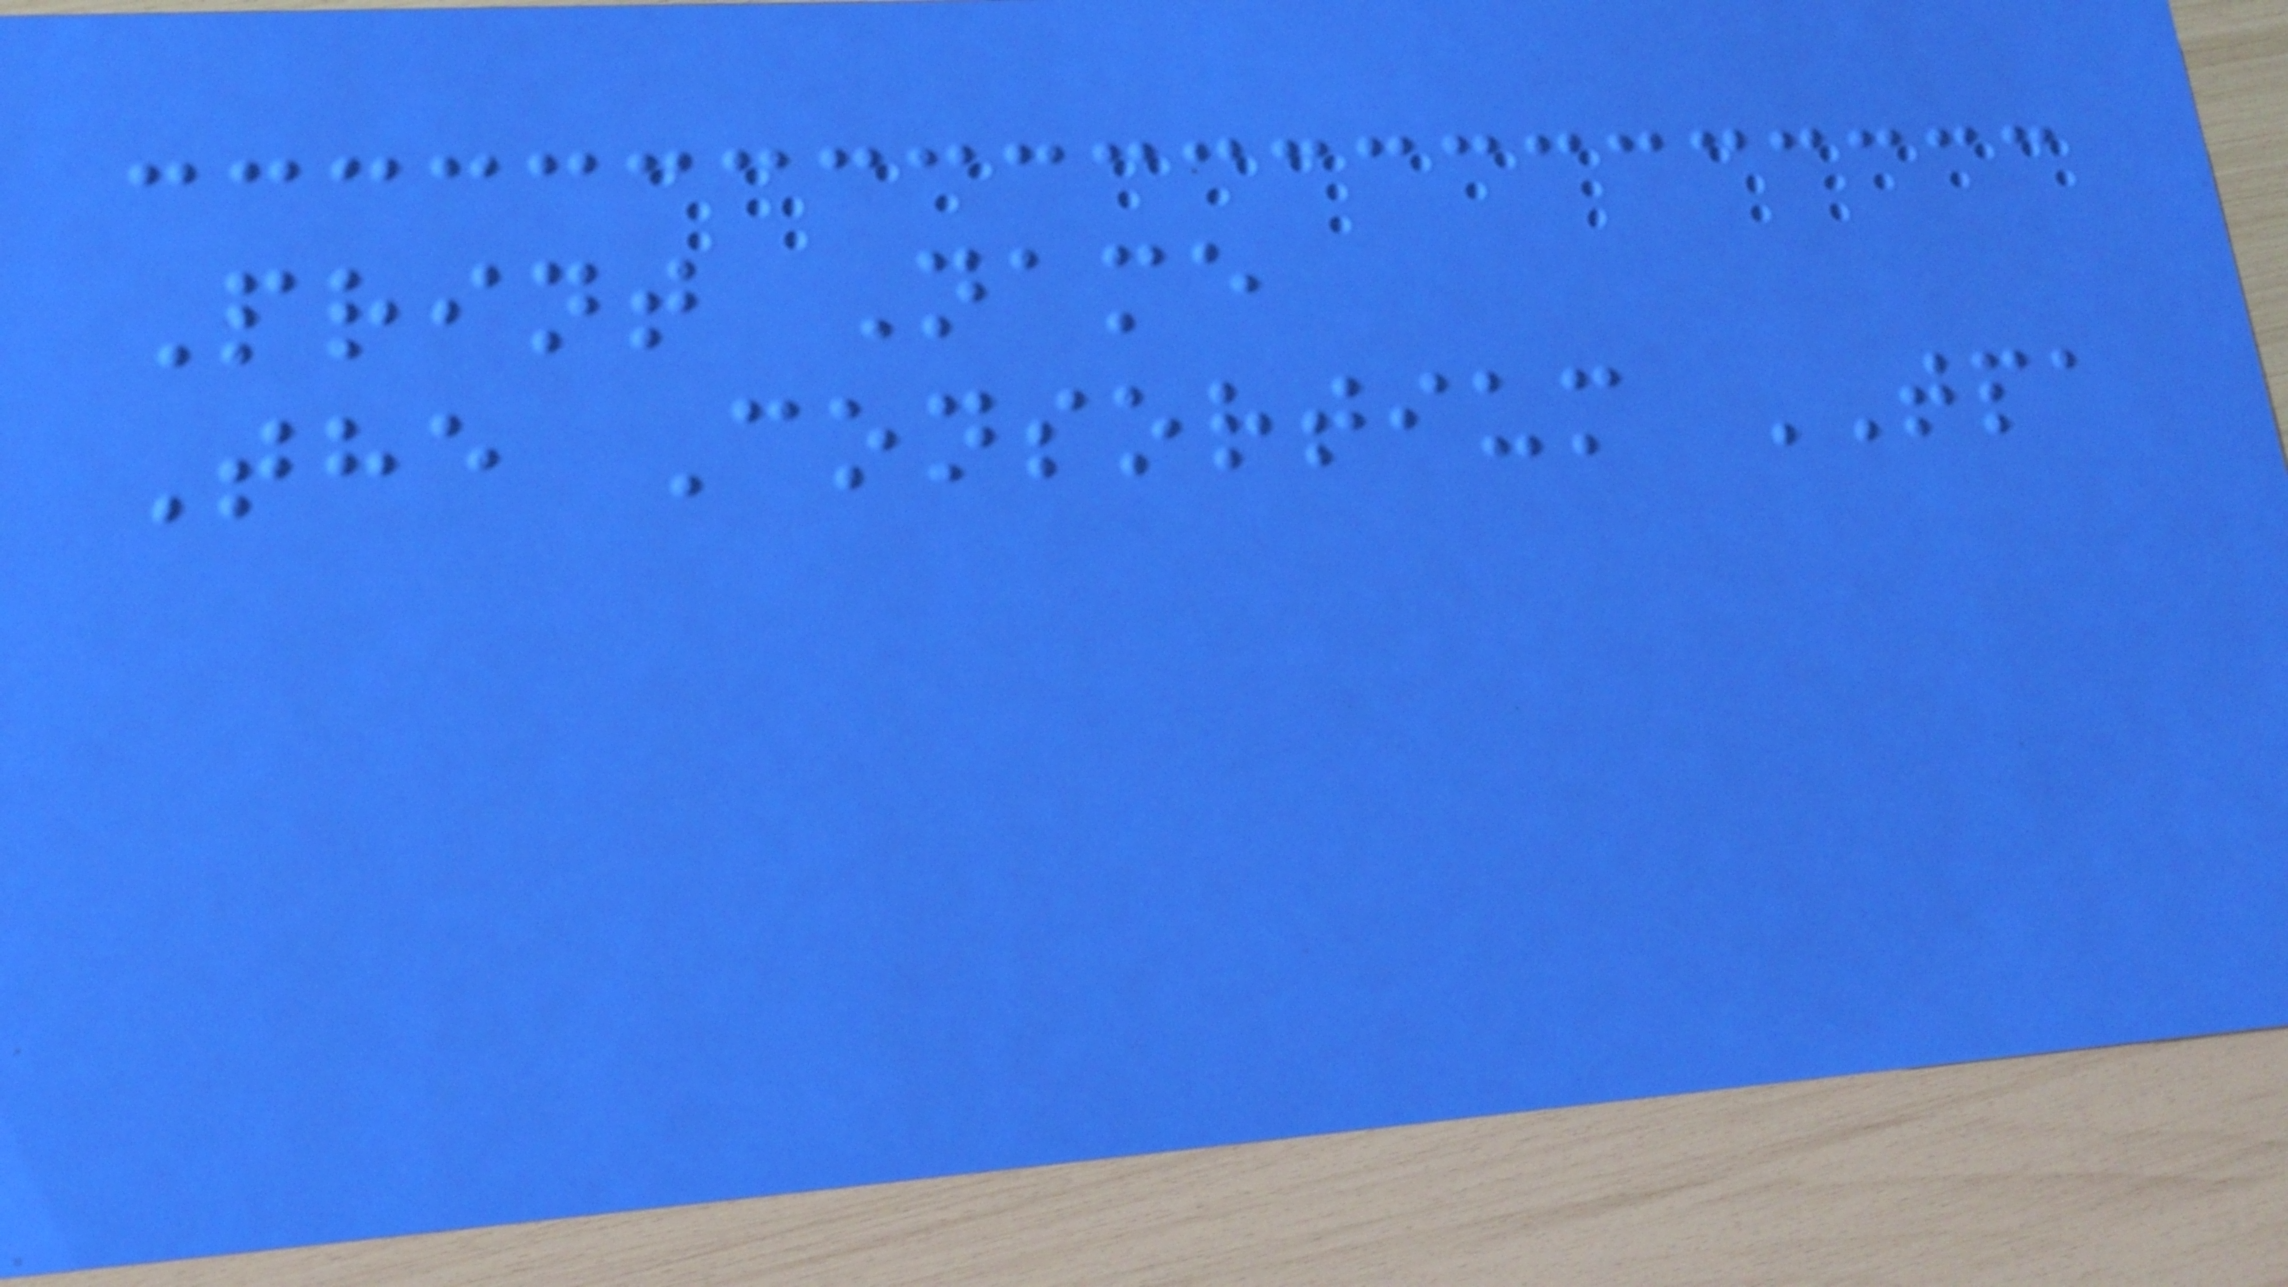Print Name
The Consortium TPA
